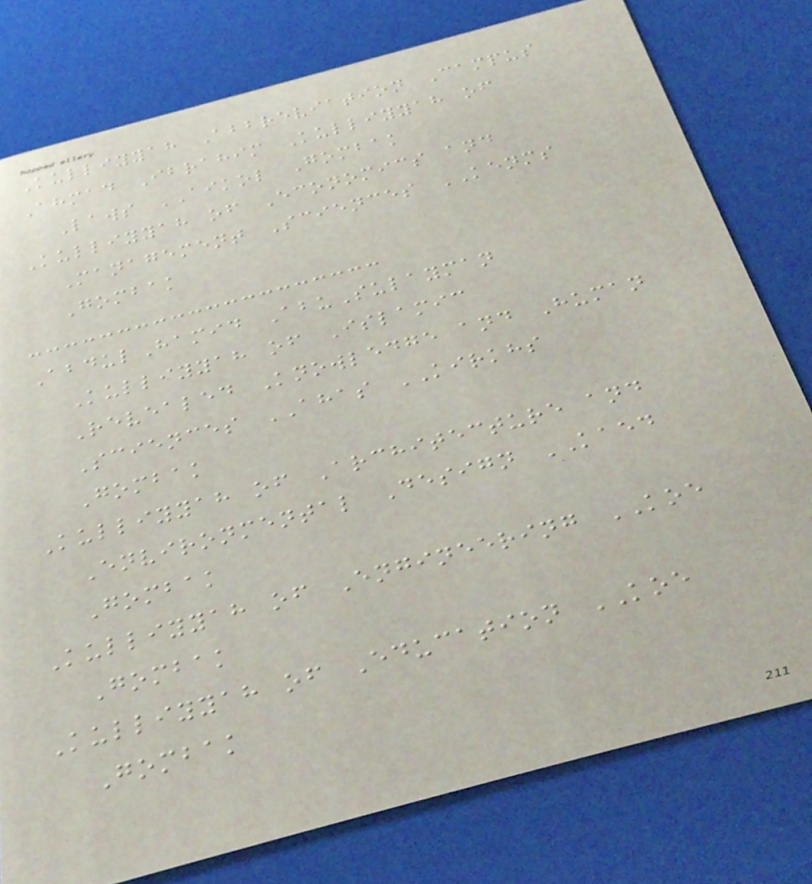Kulliyyah Abbreviation Campus
Ahmad Ibrahim Kulliyyah of
Laws AIKOL Gombak
Kulliyyah of Economics and
Management Sciences KENMS
Gombak
AbdulHamid AbuSulayman
Kulliyyah of Islamic
Revealed Knowledge and Human
Sciences AHAS KIRKHS
Gombak
Kulliyyah of Architecture and
Environmental Design KAED
Gombak
Kulliyyah of Engineering KOE
Gombak
Kulliyyah of Education KOE
Gombak
